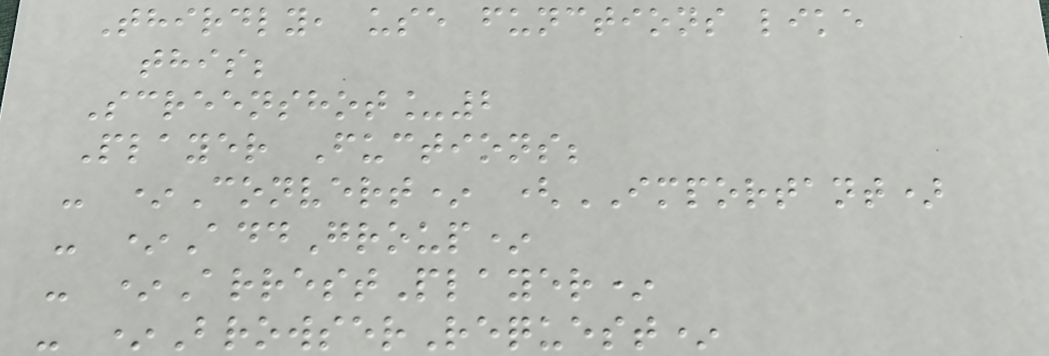Thirdly, use functions like
this;
Screenshot_2
Player Fuctions;
- *Convert* (IMPORTANT)
- *AddGroup*
- *ArrestPlayer*
- *BrowserRequest*
